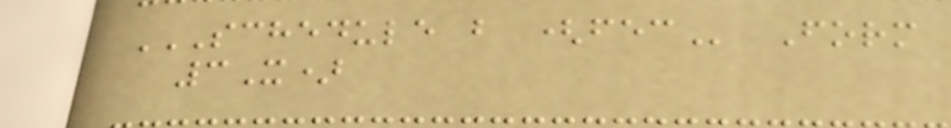SCHEDULE B (FEC Form
3X)
